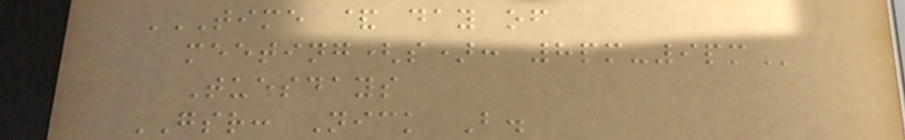TIME & DAY OF
MEETING(S): 8PM-9PM
Tuesdays
GSR: Nick B.
